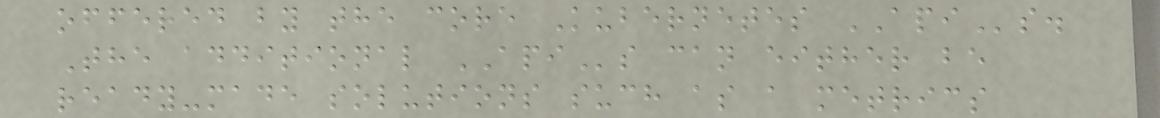offered by the core Kubernetes APIs.
The additional APIs can either be
ready-made solutions such as a metrics
